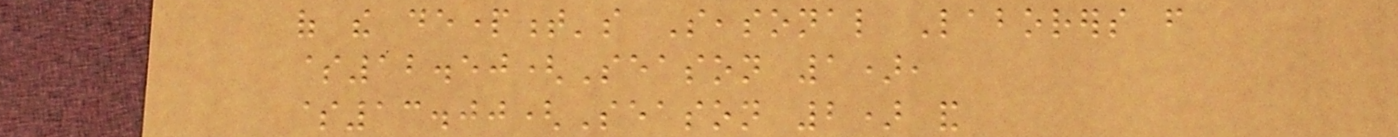of the department's Seasonal Laborers from
$12.50(Season 1),
$13.00(Season 2) and
